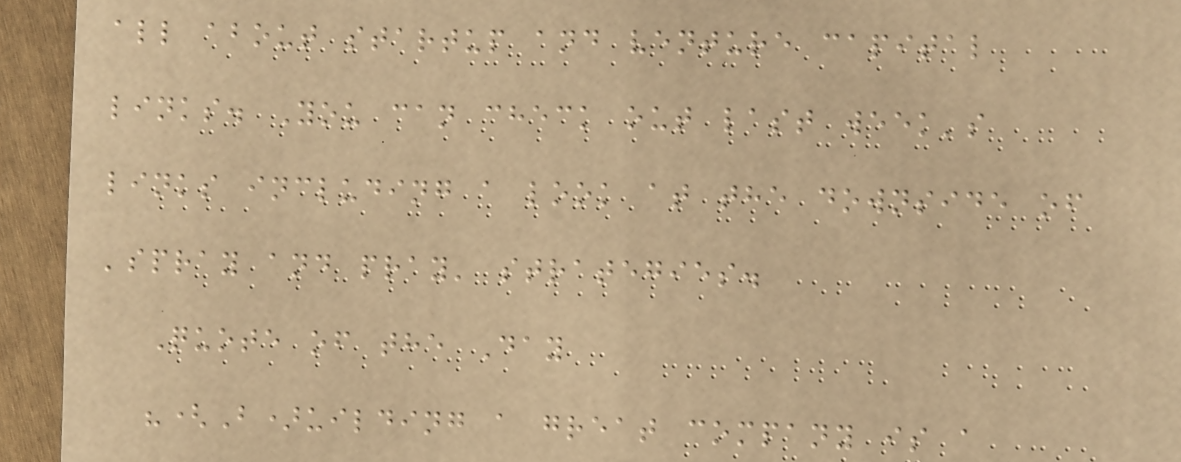all about startup and venture capital
links. You can check out last week's
links including a look at the downside of
'spray and pray' strategies.
Quote of the Day
"(B)uilding a great company is a
